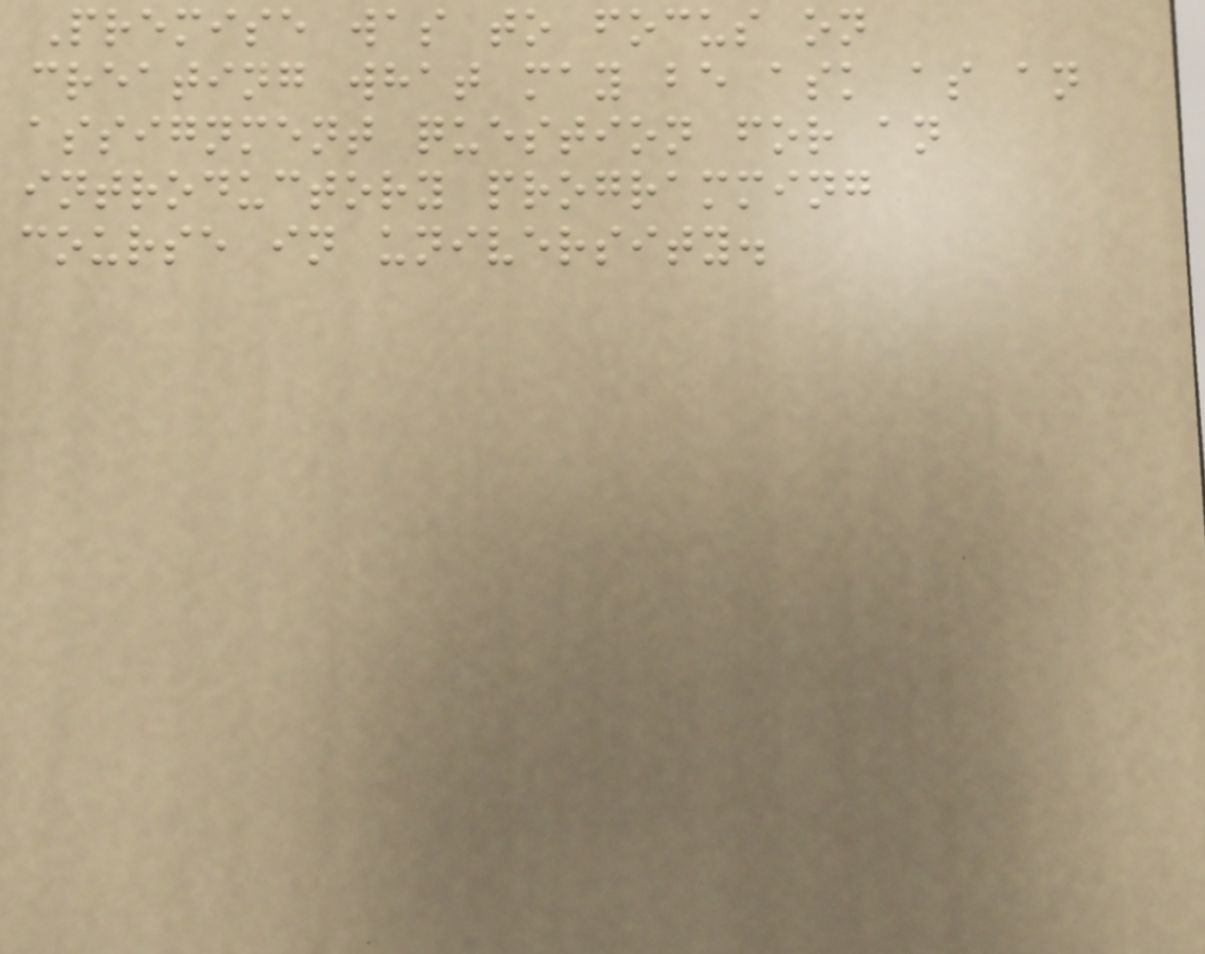Premise was to focus on
creating what may be ask as an
assignment question for an
introductory programming
course in university.
